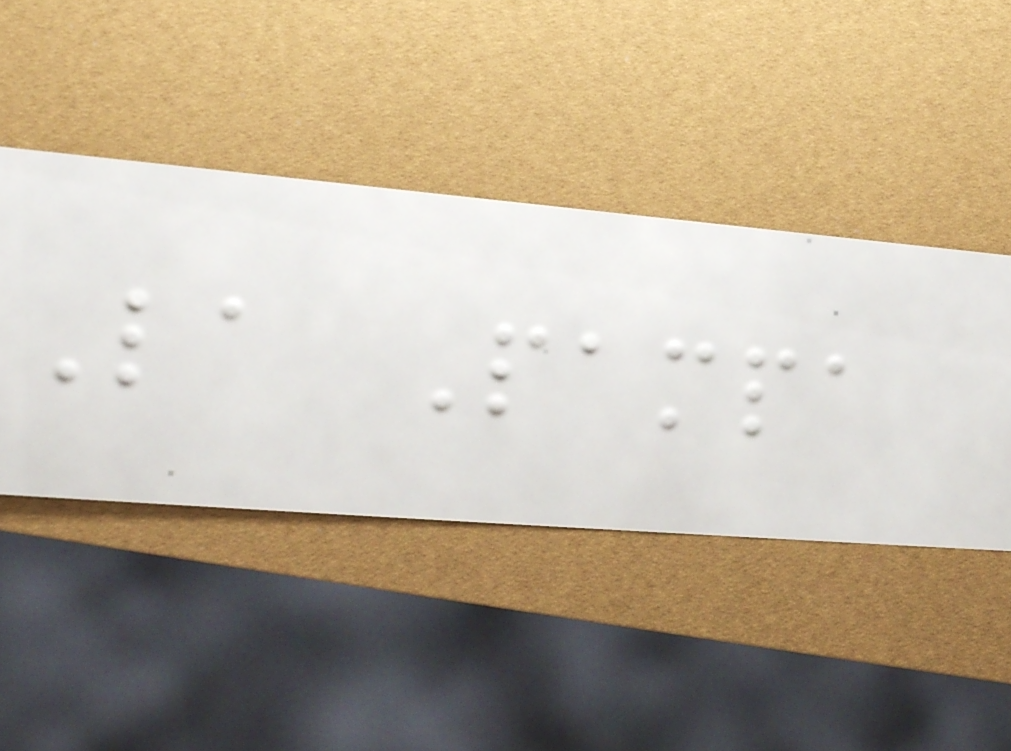La Pampa
